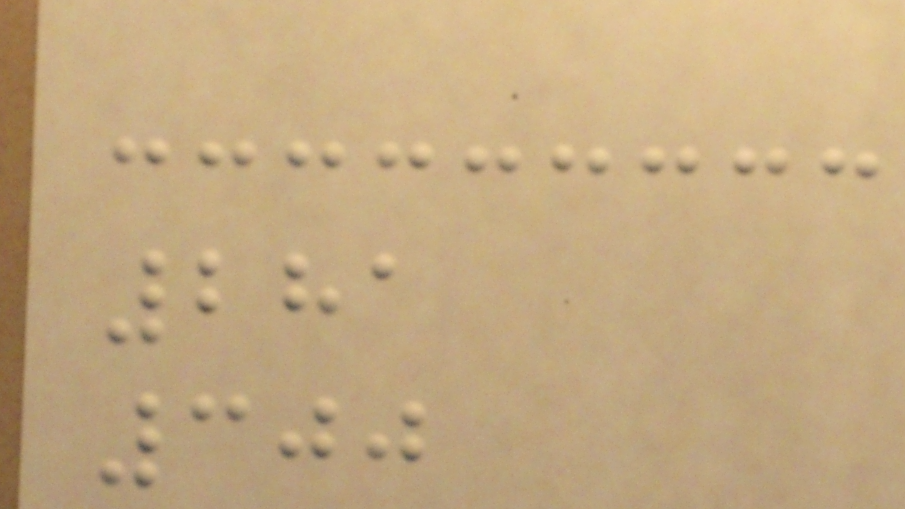281
300
